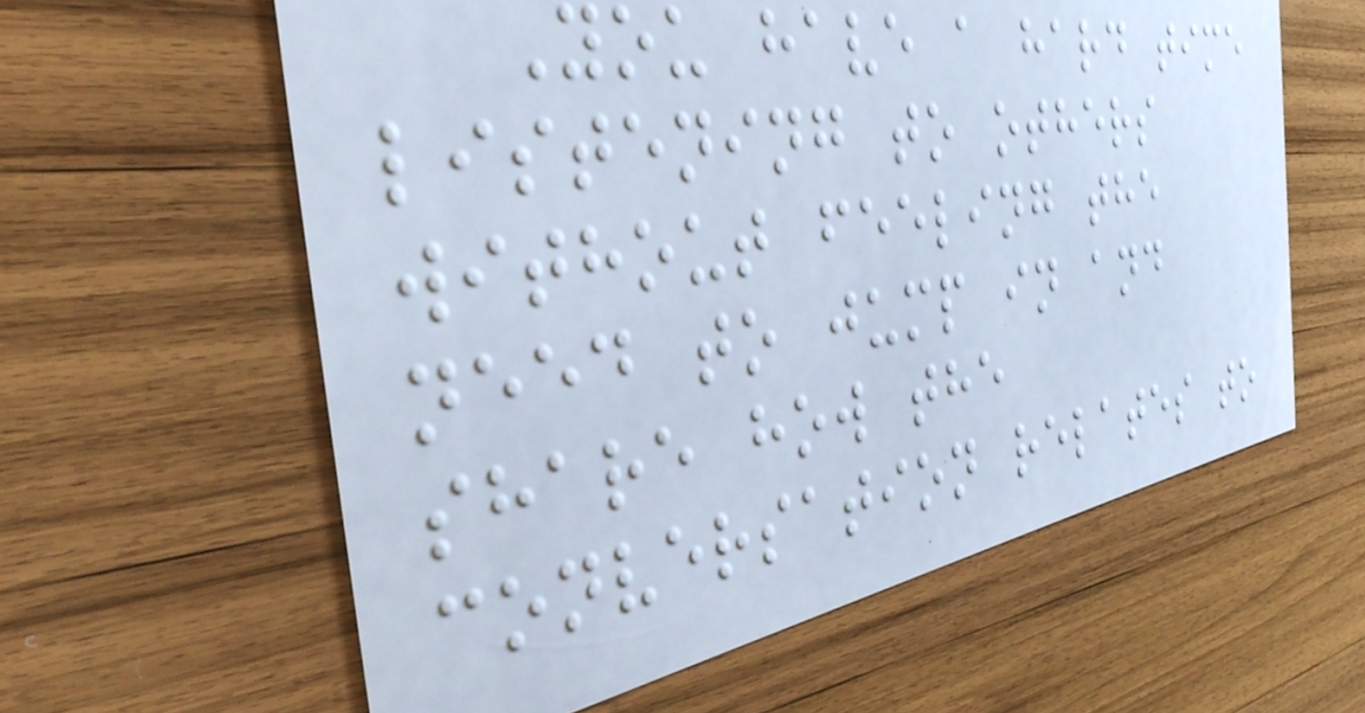You have a hard time
listening to others
without feeling the
need to jump in and
share how the
conversation relates to
